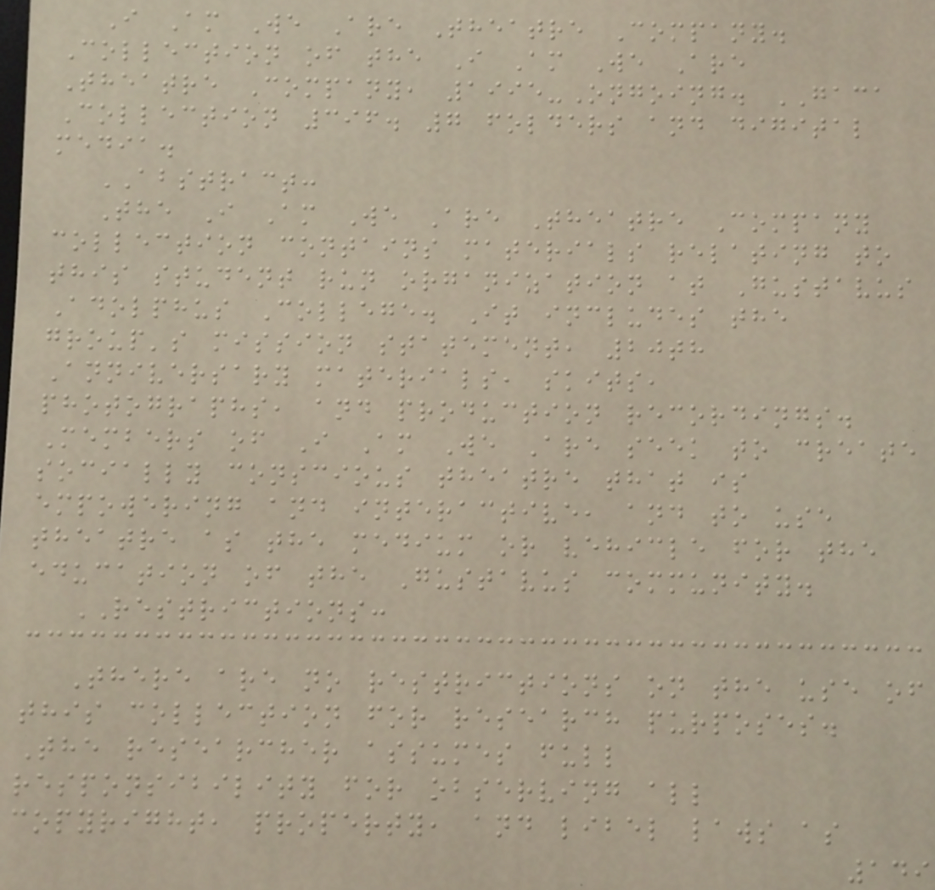I Am We Are Theatre Company.
Collection of the I Am We Are
Theatre Company, 1995-Ongoing. GACA
Collection 396. 7 folders and digital
media.
ABSTRACT:
The I Am We Are Theatre Company
collection contains materials relating to
this student run organization at Gustavus
Adolphus College. It includes the
group's mission statement, 20th
Anniversary materials, skits,
photographs, and production recordings.
Members of I Am We Are seek to create
socially conscious theatre that is
empowering and interactive, and to use
theatre as the medium or vehicle for the
education of the Gustavus community.
RESTRICTIONS:
There are no restrictions on the use of
this collection for research purposes.
The researcher assumes full
responsibility for observing all
copyright, property, and libel laws as
149
